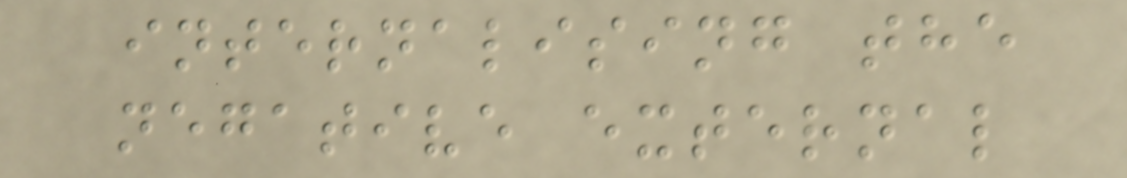internalising the
negative external
